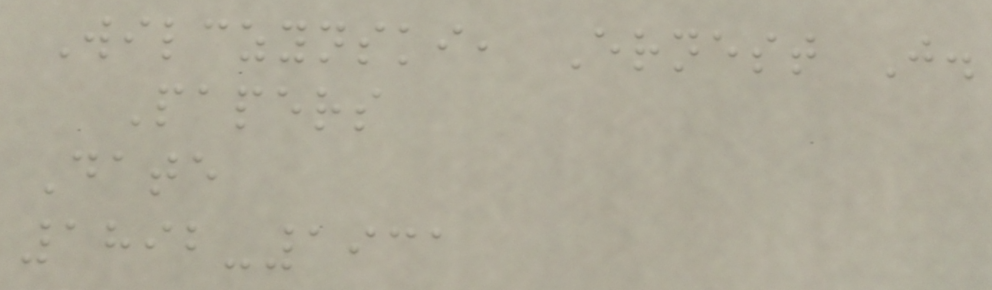Wilczynski, Ernest J.
Papers
Date
1892-1931
